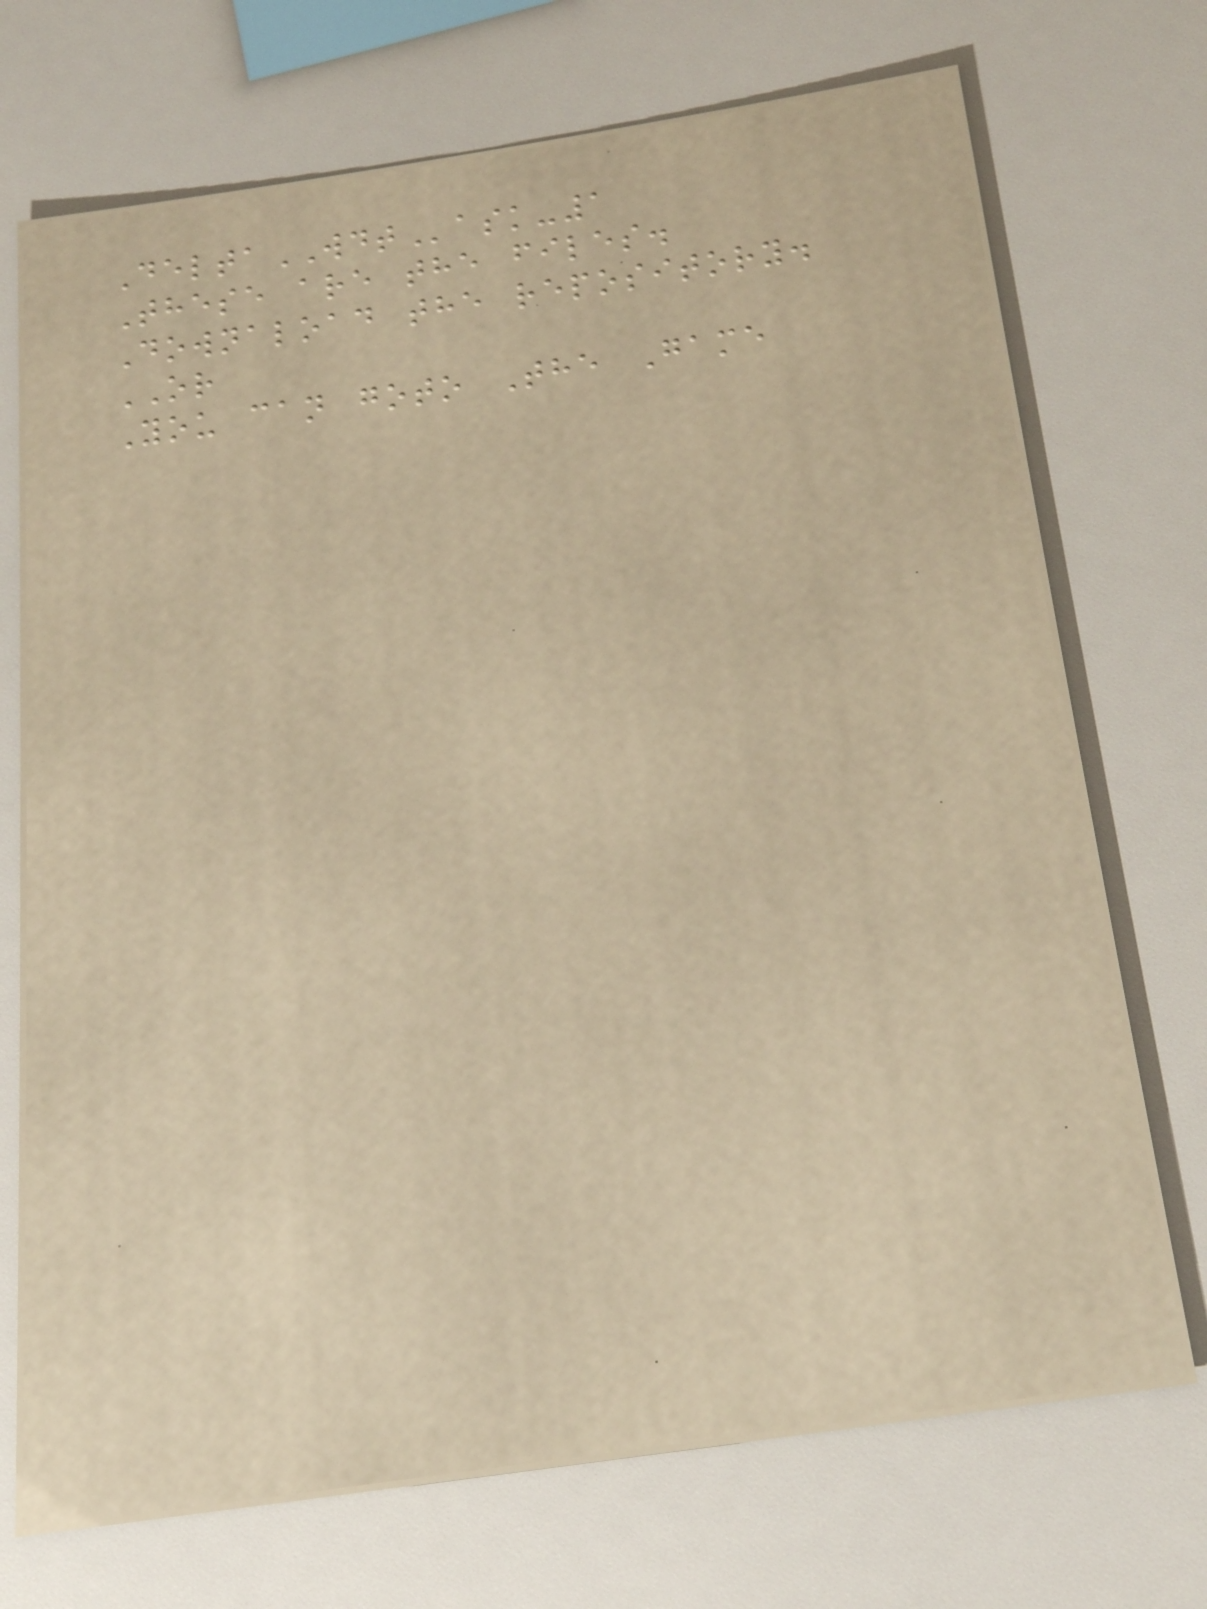DeltaWDTask-1
These are the files.
Downaload the repository.
OR
You can goto The Game
